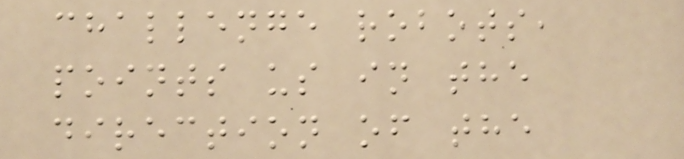challenge robots,
points us in the
direction of the
